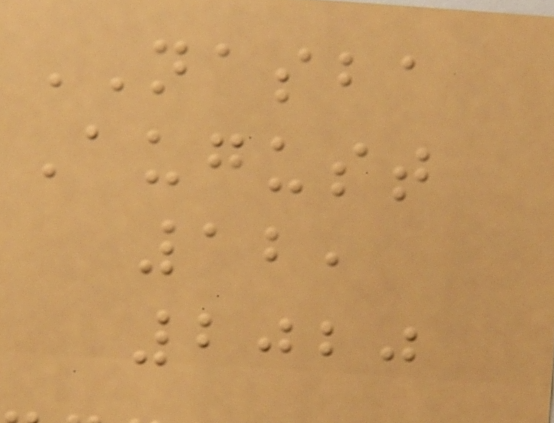NASBA
August
12,
2020
